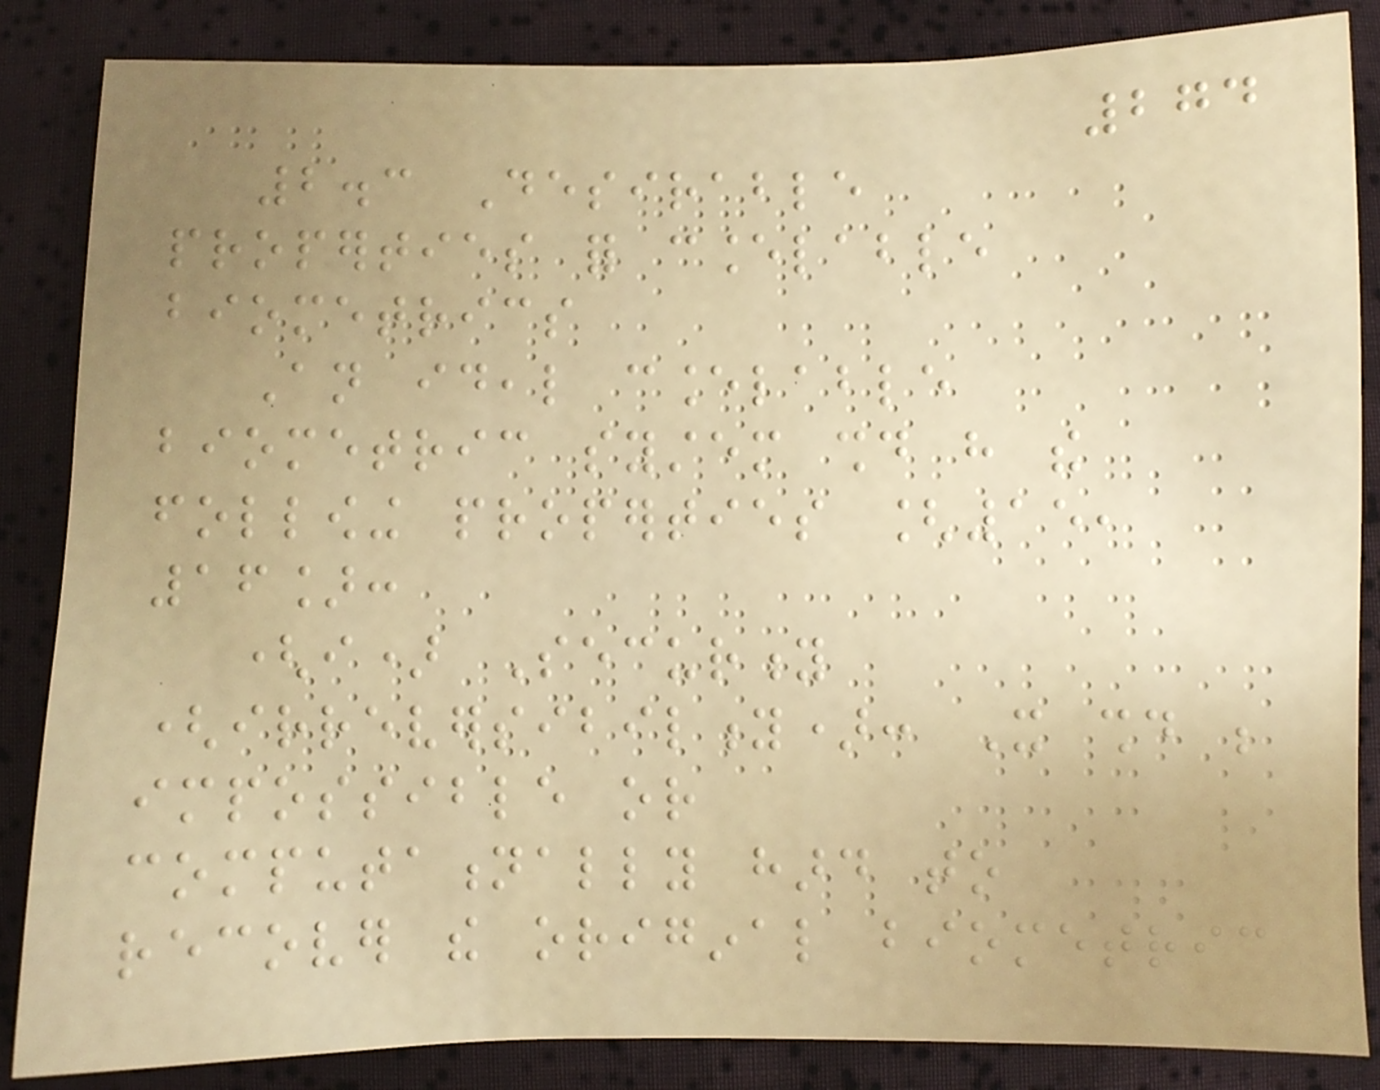274
2.3 Desirable
properties for cancelable
biometrics
An ideal cancelable
biometric system should have the
following properties [15,
16]:
(i) Security
(irreversibility): It should be
impossible or
computationally hard to
recover the original biometric
